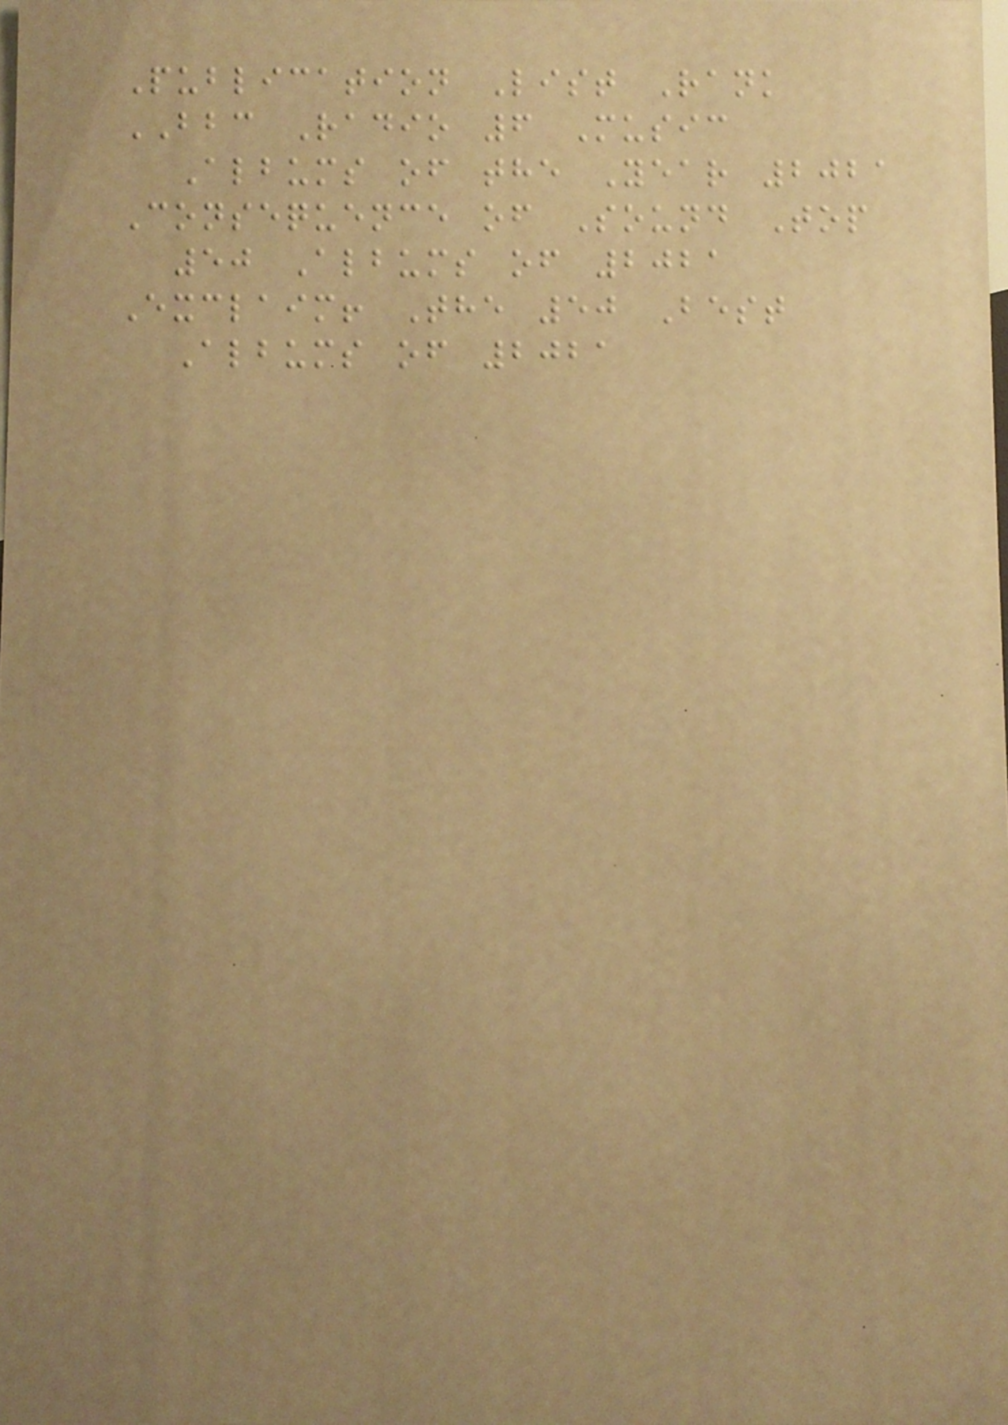Publication List Rank
BBC Radio 6 Music
Albums of the Year 2021
Consequence of Sound Top
50 Albums of 2021
Exclaim! The 50 Best
Albums of 2021
